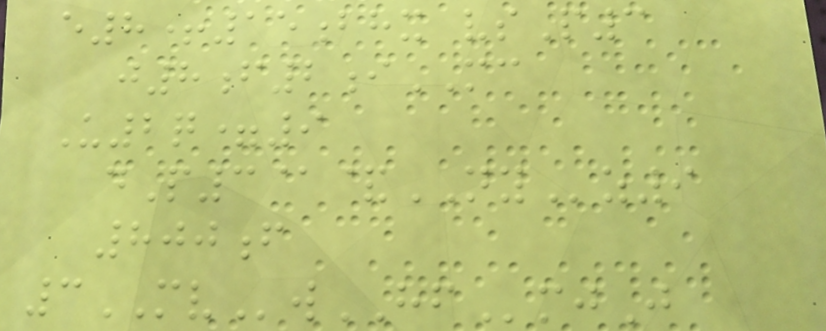e8+15bhx vsP3
j8f2iMC
U2q=9
dP3@&NYz9
800f
3MVwHFmjJ
